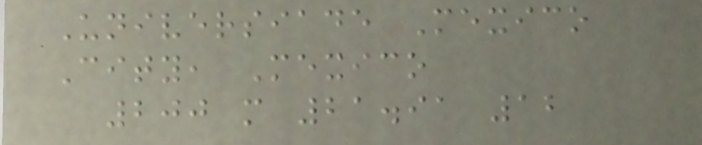Universiade Mexico
City, Mexico
200 m 21.91 12
